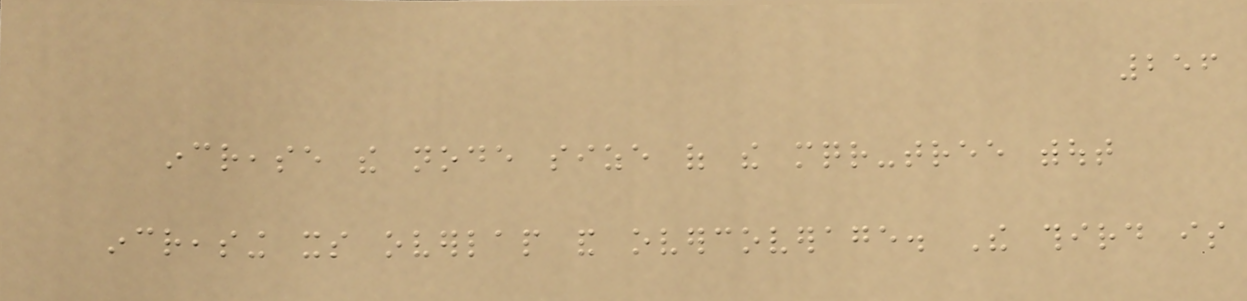256
increase the node size of the mqr-tree without
increasing its overlap and overcoverage. The third is
